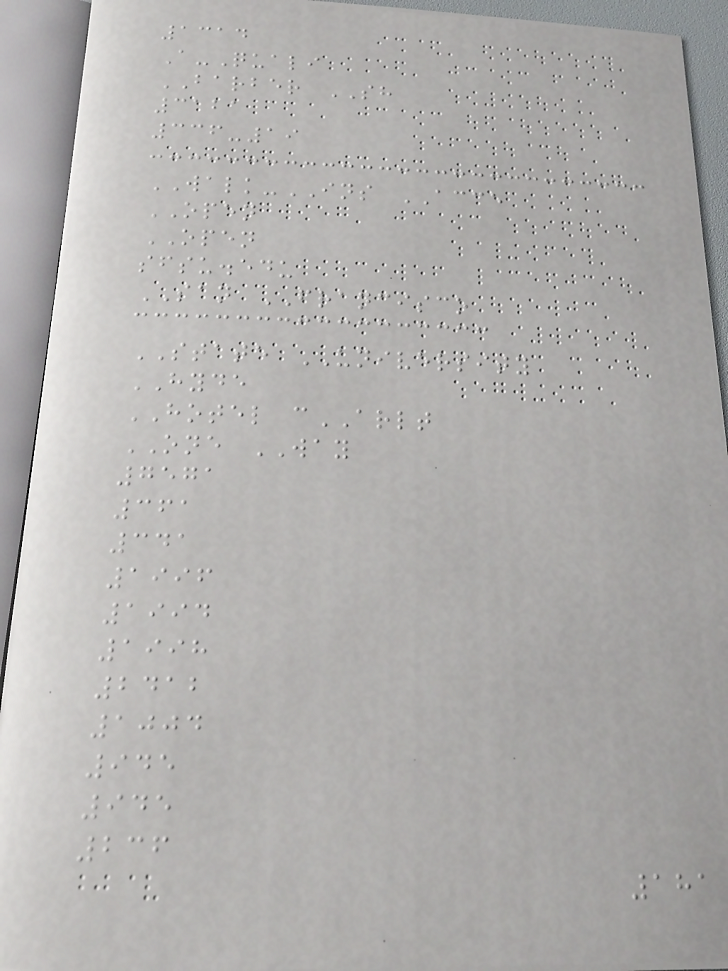1314
A-Quali
BARBER SH
3121
336-19
WALK-INS ACCE
OPEN
OPEN
sfsu.edu
SAN FRANCISCO
STATE UNIVERSITY
HYDE
HOTEL cARLT
ONE WAY
7571
361
341
1996
1994
1998
2412
1004
945
945
236
181
